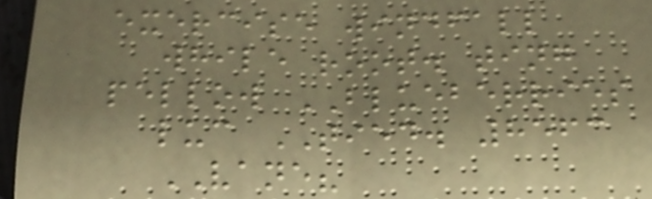exercise windfall
while root. ting
pellow BLUEBERRIES
luc TIED. 8563
VANE?
